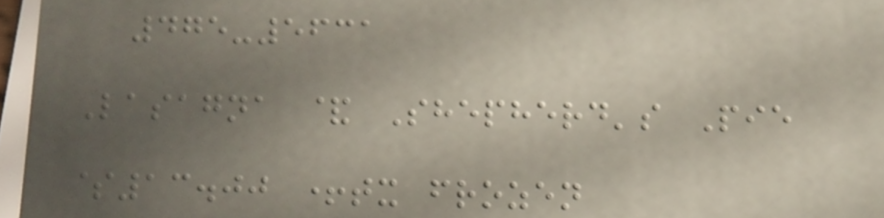475-5631
Lasagna & Shepherd's Pie
$13.00 +tx frozen
